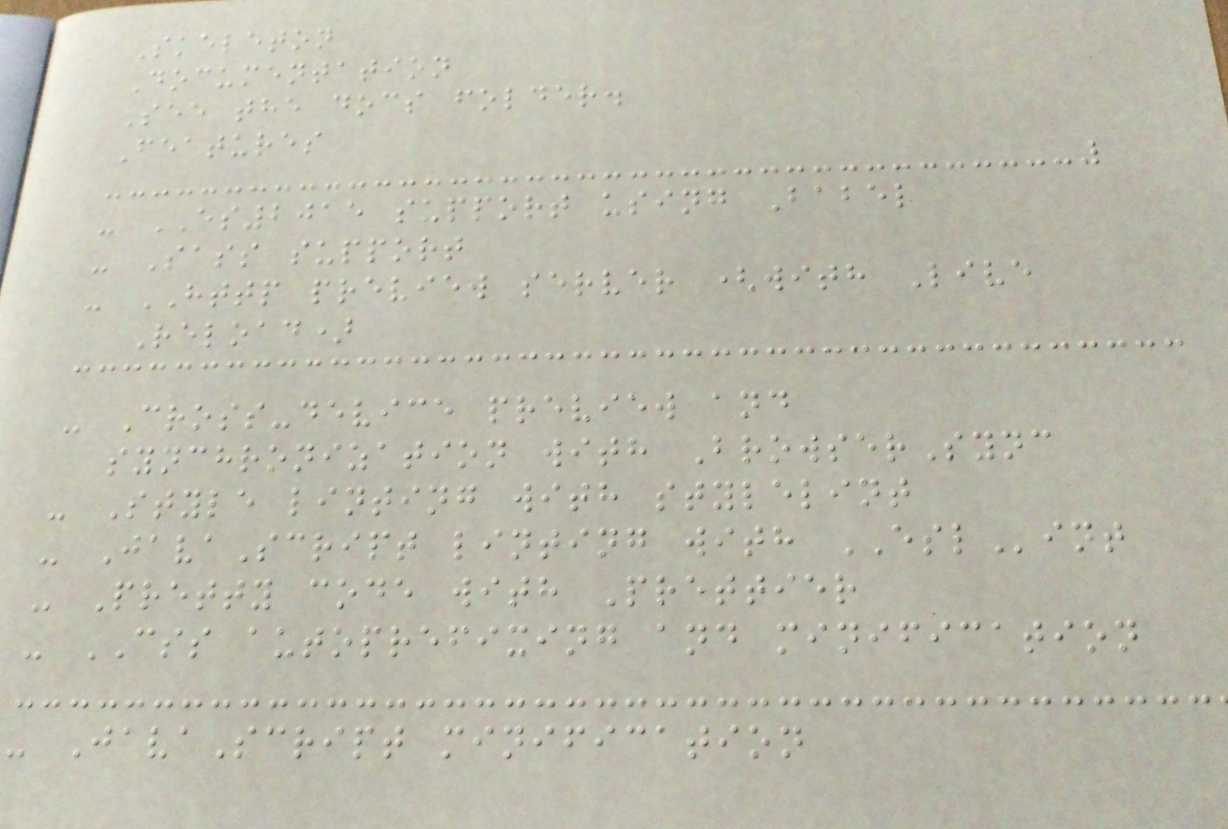Skeleton
Documentation
See the docs folder.
Features
- ES2015 support using Babel
- Sass support
- HTTP preview server (with Live
Reload)
- Cross-device preview and
synchronization with BrowserSync
- Style linting with stylelint
- JavaScript linting with ESLint
- Pretty code with Prettier
- CSS autoprefixing and minification
- JavaScript minification
